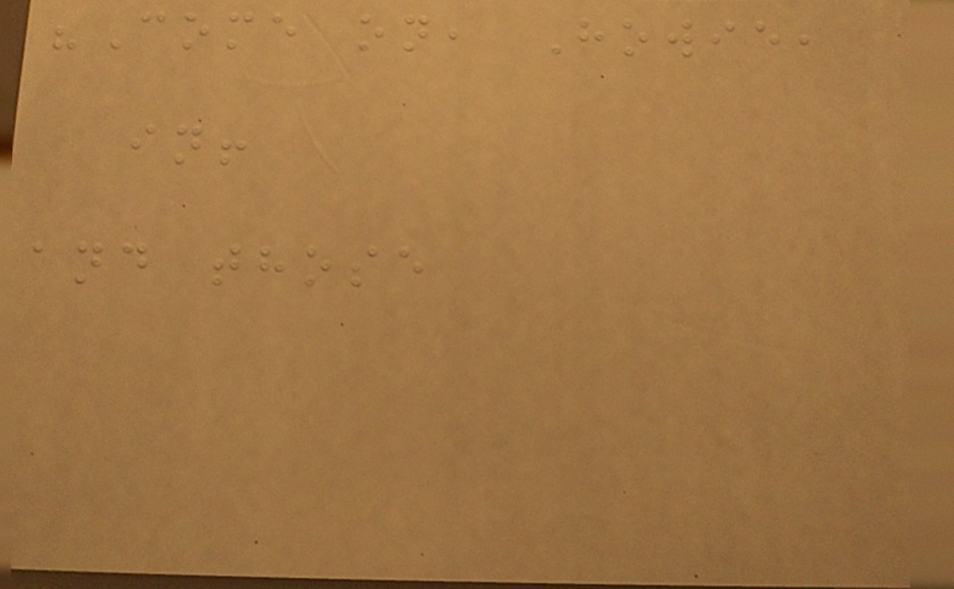"Come on, Howie,
in!
and those
